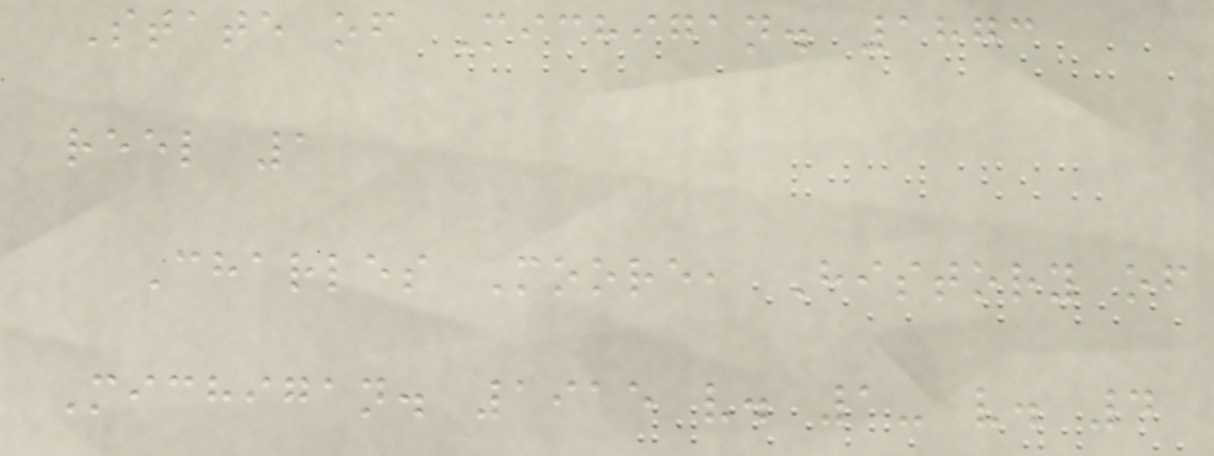State of Michigan. 1873
reel 1
Charles Moore, History of
Michigan. 1915 v. 1- v. 4
